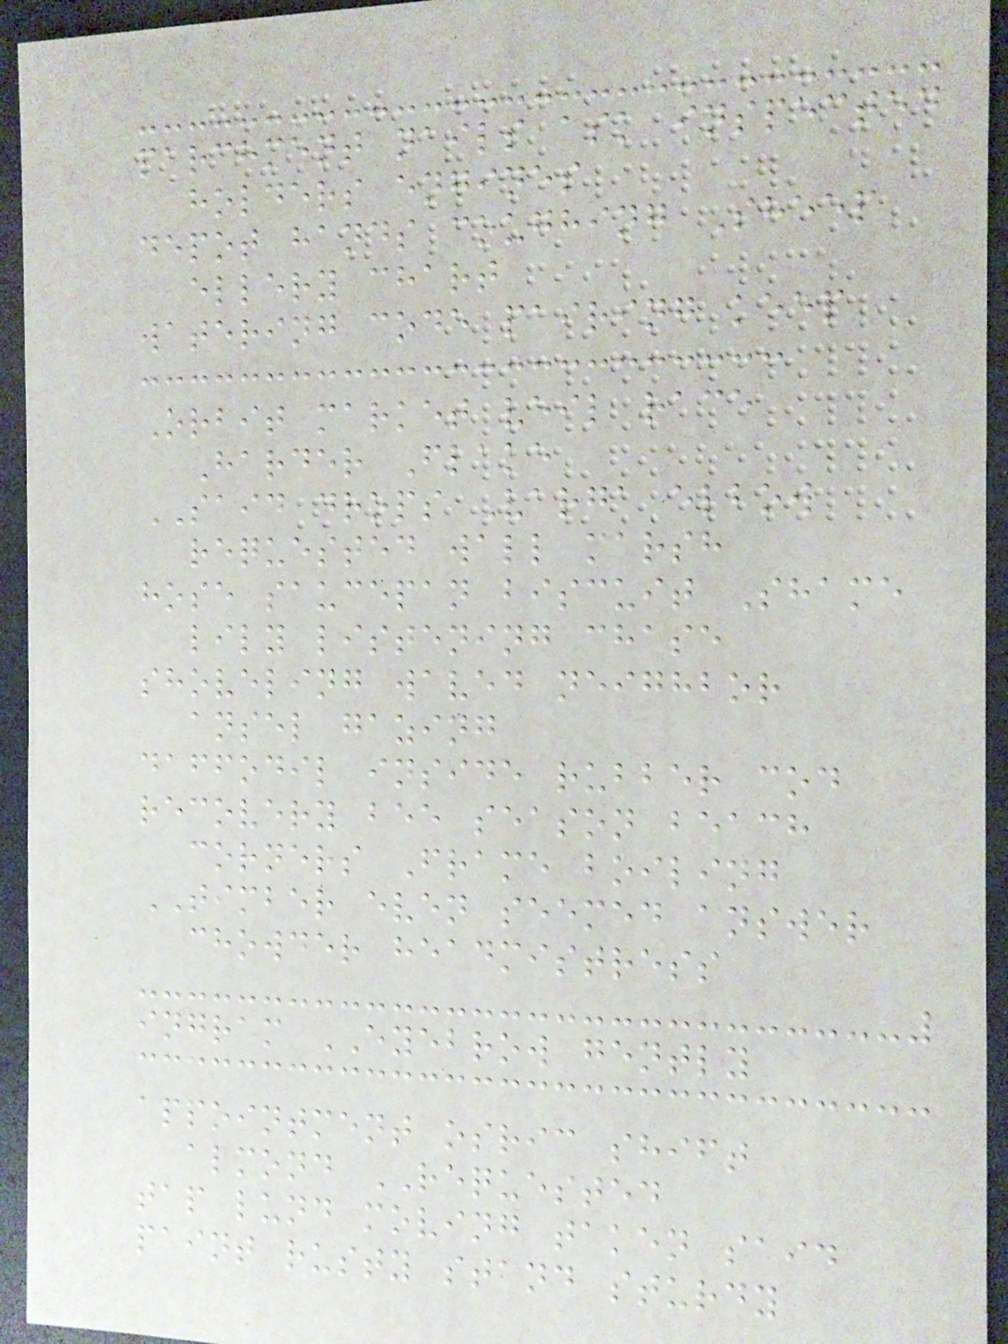parchment nails ask inspected
holders engines
depot hands coughing Sheep
ellery chart
watering code pairing keep
Orbit market veil race
Harder Flake
SAID drops Varga elbow
requested wall marsh
hose saucepan biscuit Shame
lily listening chase
shoveling waved neighbor
ansel gazing
daffodil inside rubber cod
recovery bee season beach
corners Frame boiling
TIMBER even seemed answer
chowder headmistress
ingram EYEBROW gently
appointment osric shift
almond REQUESTED
tap lund moving taken said
paint rusty stand sturdy
